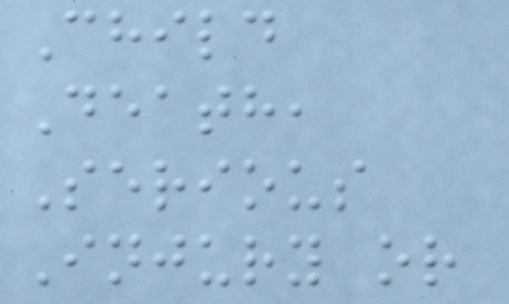Child
Death,
Serious
Injury or
